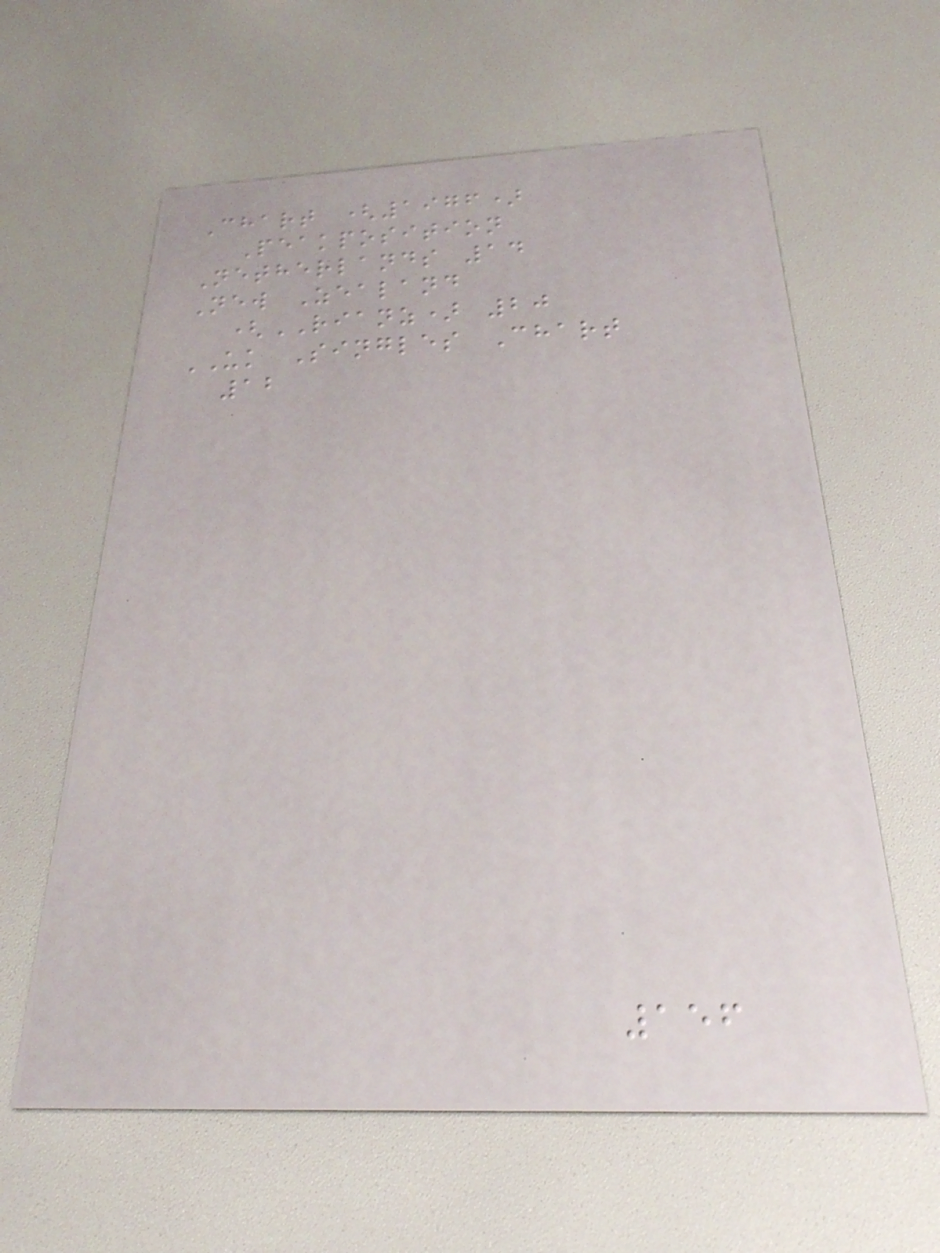Chart (1976)
Peakposition
Netherlands 14
New Zealand
(RIANZ) 20
UK Singles Chart
12
156
